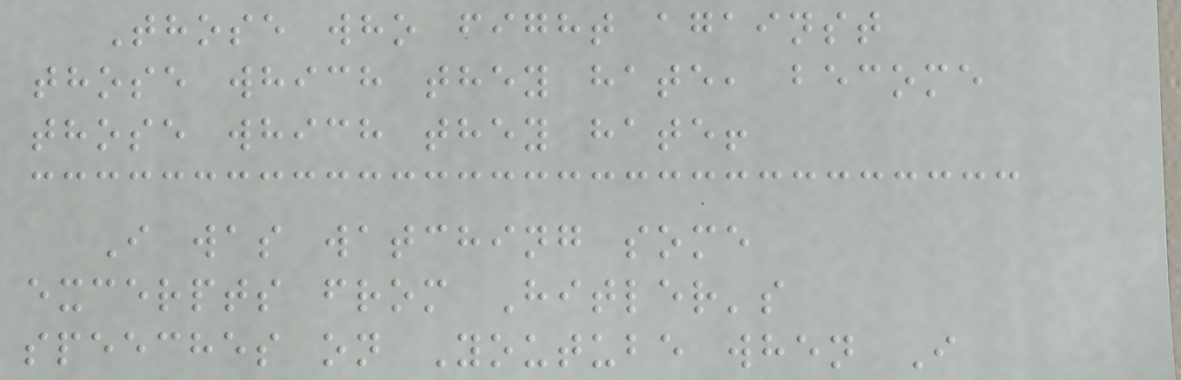Those who fight against
those which they hate, become
those which they hate!
I was watching some
excerpts from Hitler's
speeches on Youtube when I
